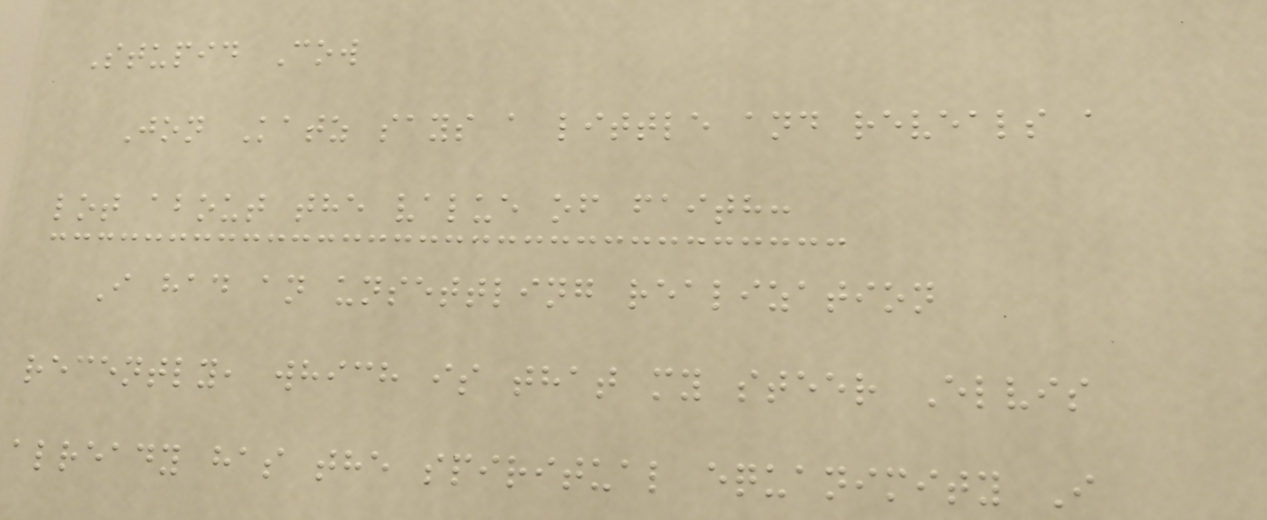Stupid Cow
Jon Katz says a little and reveals a
lot about the value of faith:
I had an unsettling realization
recently, which is that my steer Elvis
already has the spiritual equanimity I
